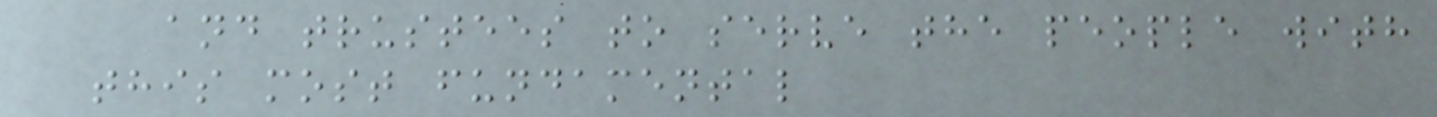and trustees to serve the people with
this most fundamental
